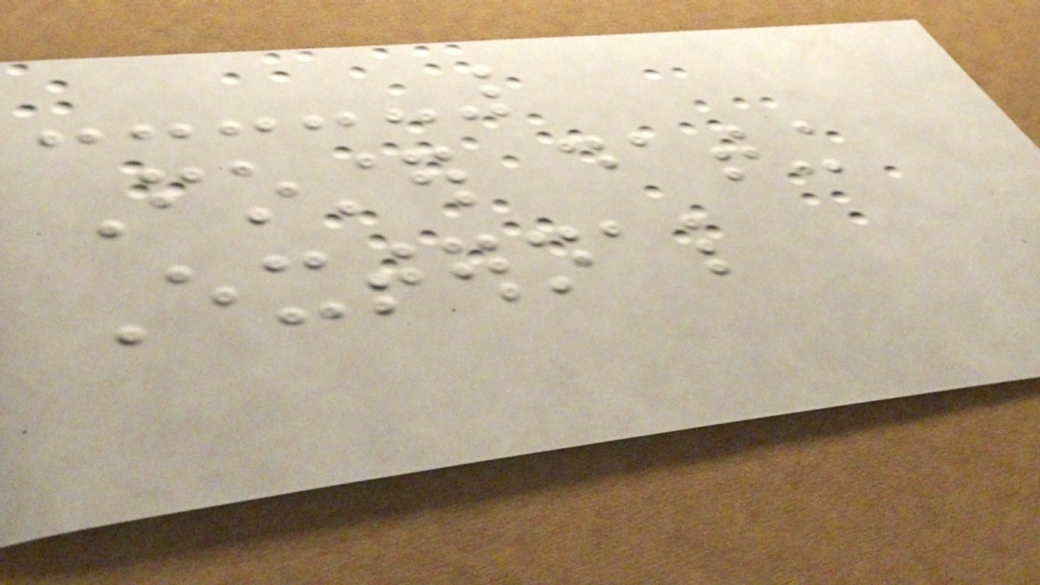Foster dating
External
